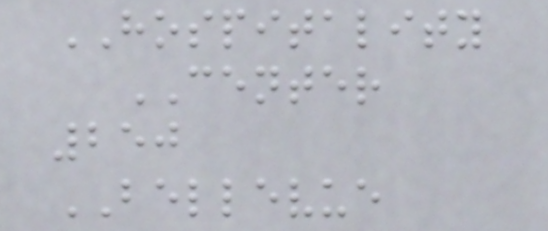HOSPITALITY
CENTER
250
BELLEVUE
